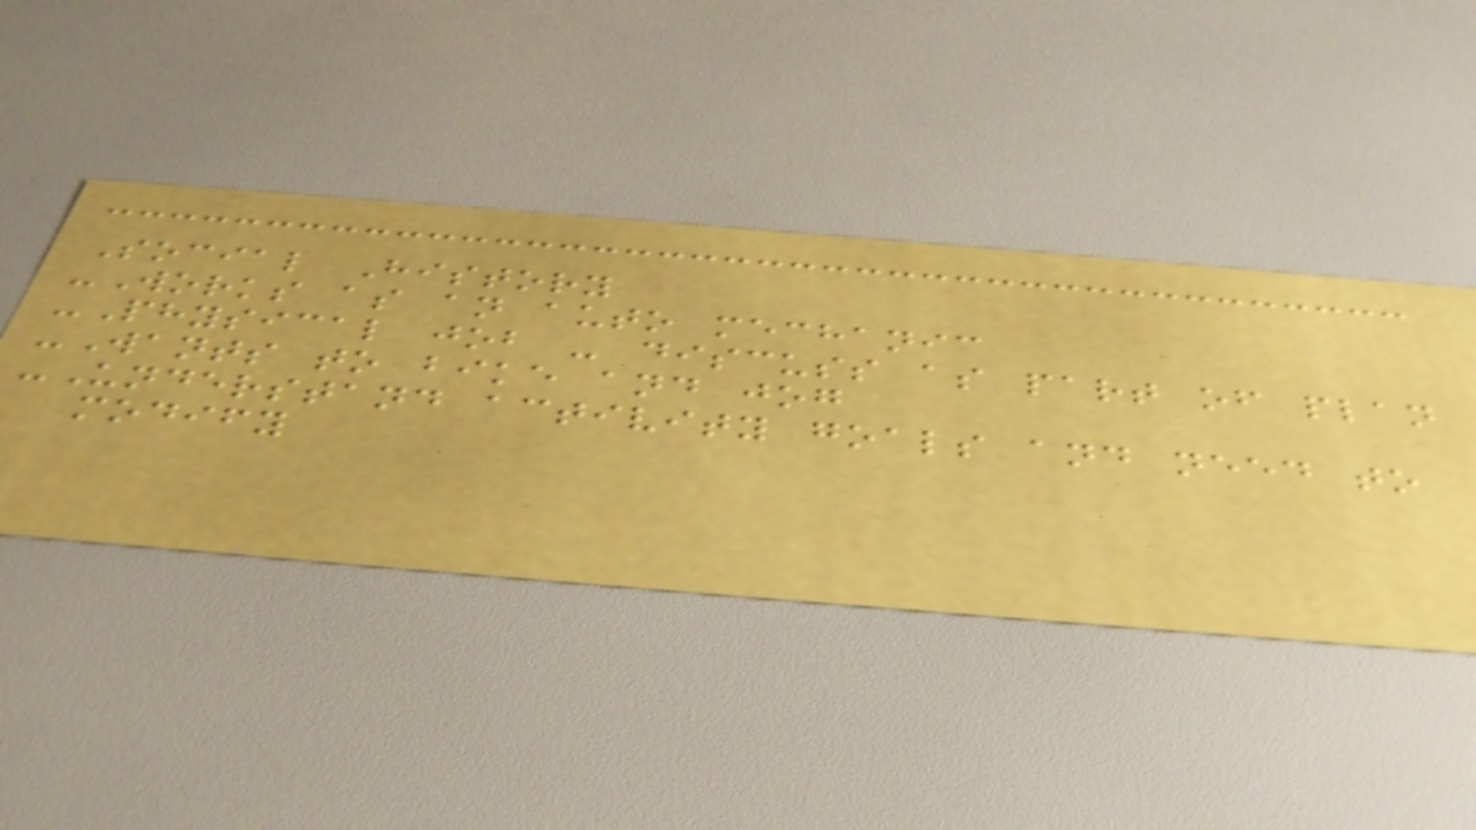Social History
-Works as an auto mechanic
-Physical job - discuss as part of plan
-Wants to bike and jog
-Understand activity goals and need to
modify
